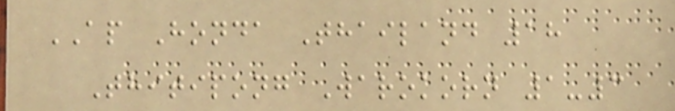AP Honda Thailand 18
Thitipong Warokorn 1-3
